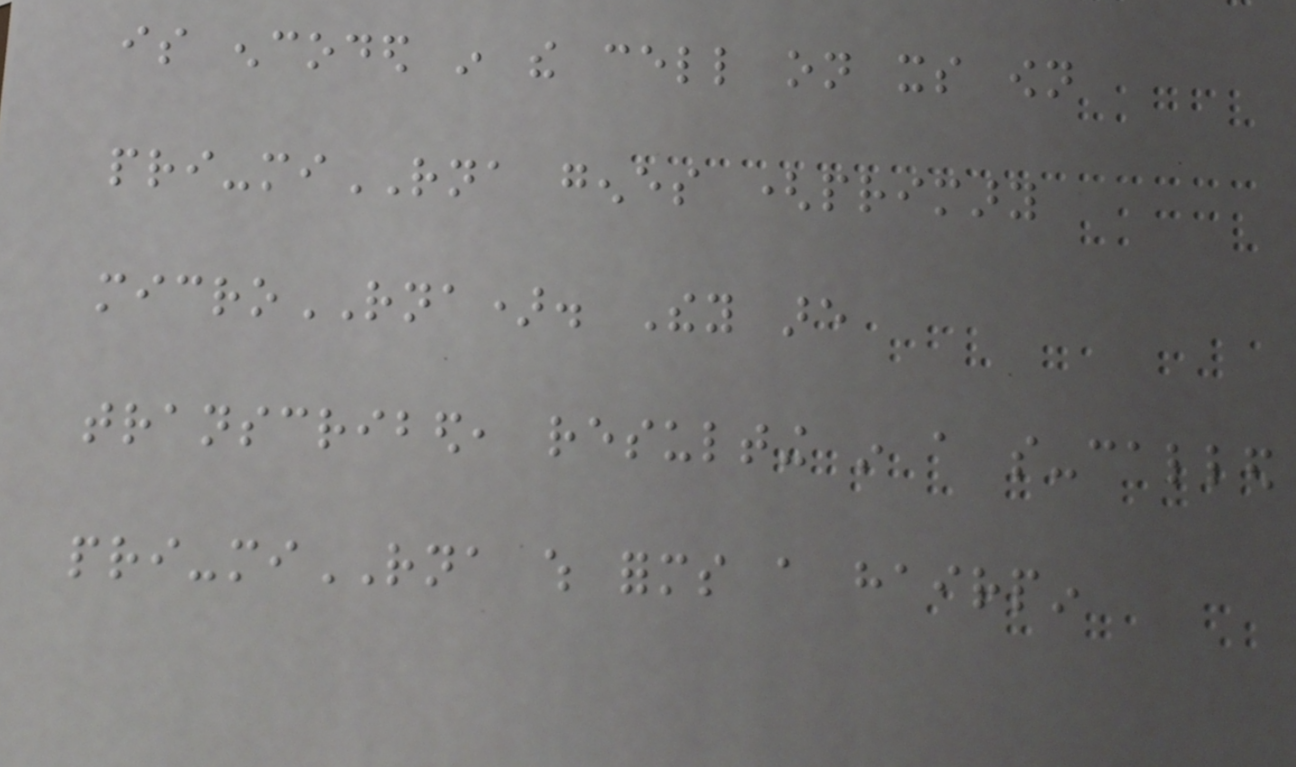is encoded in the cell on its own
pri-miRNA genes (primary
microRNA). They are
transcribed, resulting in a so-called
pri-miRNA which forms a hairpin
